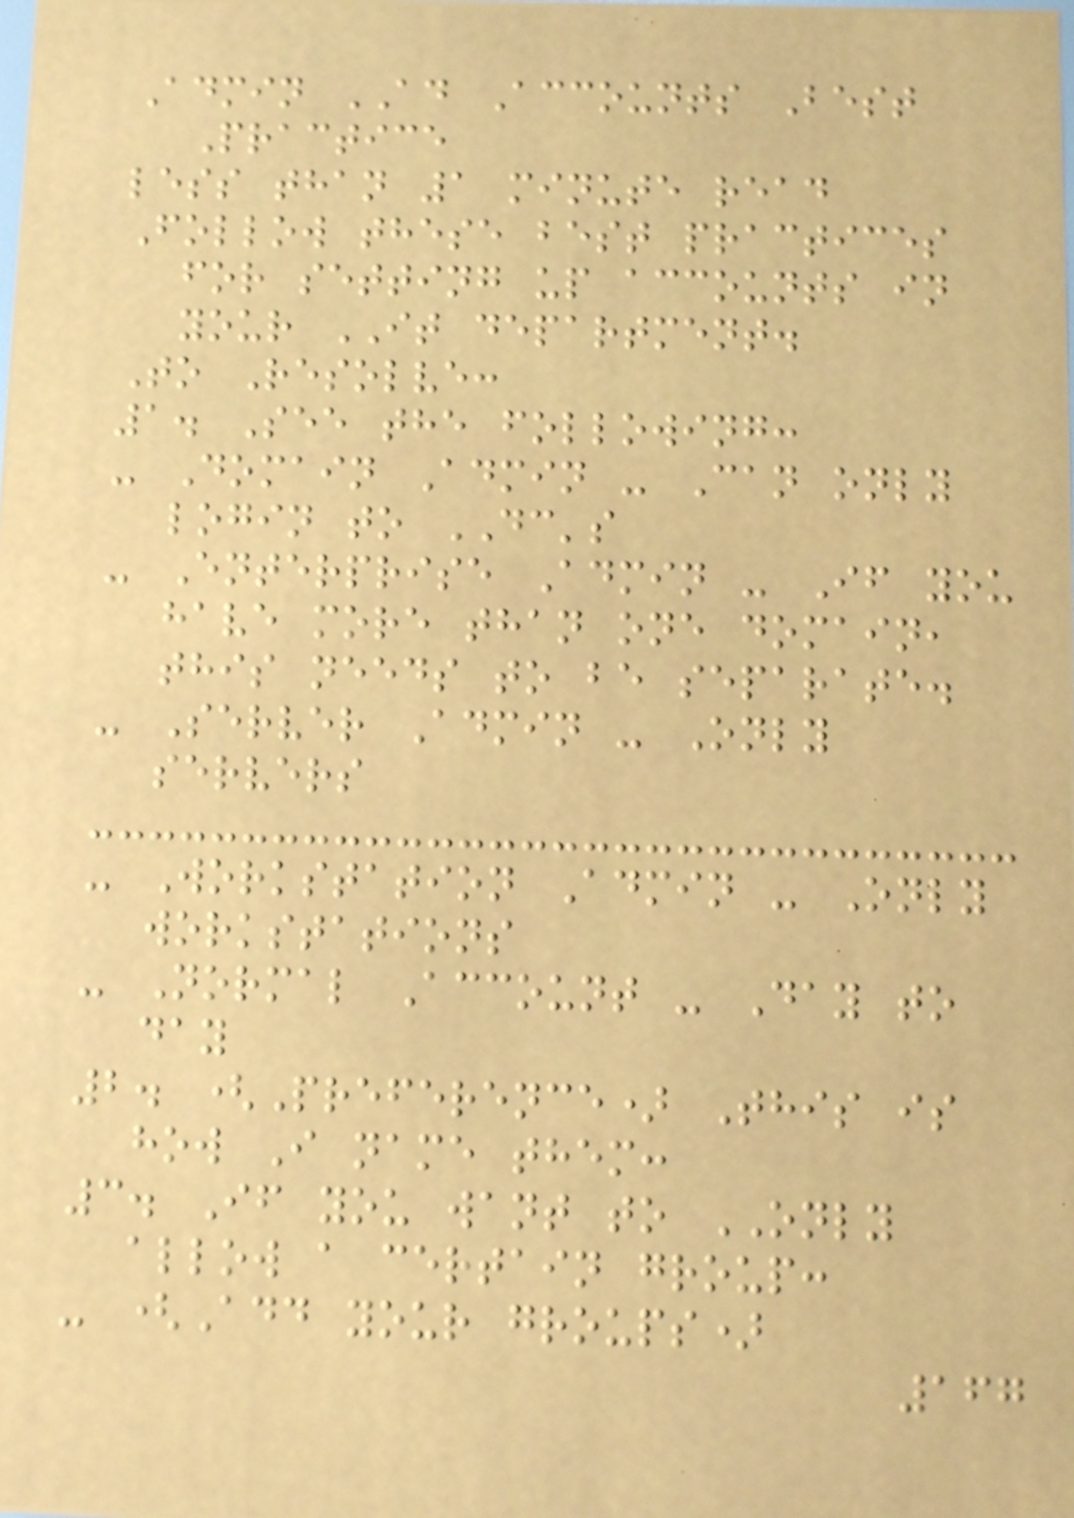Admin AD Accounts Best
Practice
less than 1 minute read
Follow these best practices
for setting up accounts in
your IT department.
To Resolve:
1. See the following:
- Domain Admin - Can only
login to DC's
- Enterprise Admin - If you
have more than one domain,
this needs to be separate.
- Server Admin - Only
servers
- Workstation Admin - Only
workstations
- Normal Account - Day to
day
2. (Preference) This is
how I name them:
3. If you want to ONLY
allow a certain group:
- (Add your groups)
167
